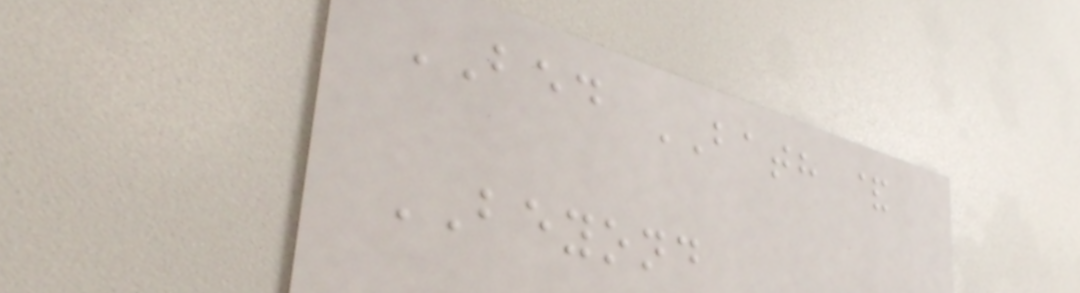BED BATH &
BEYOND
